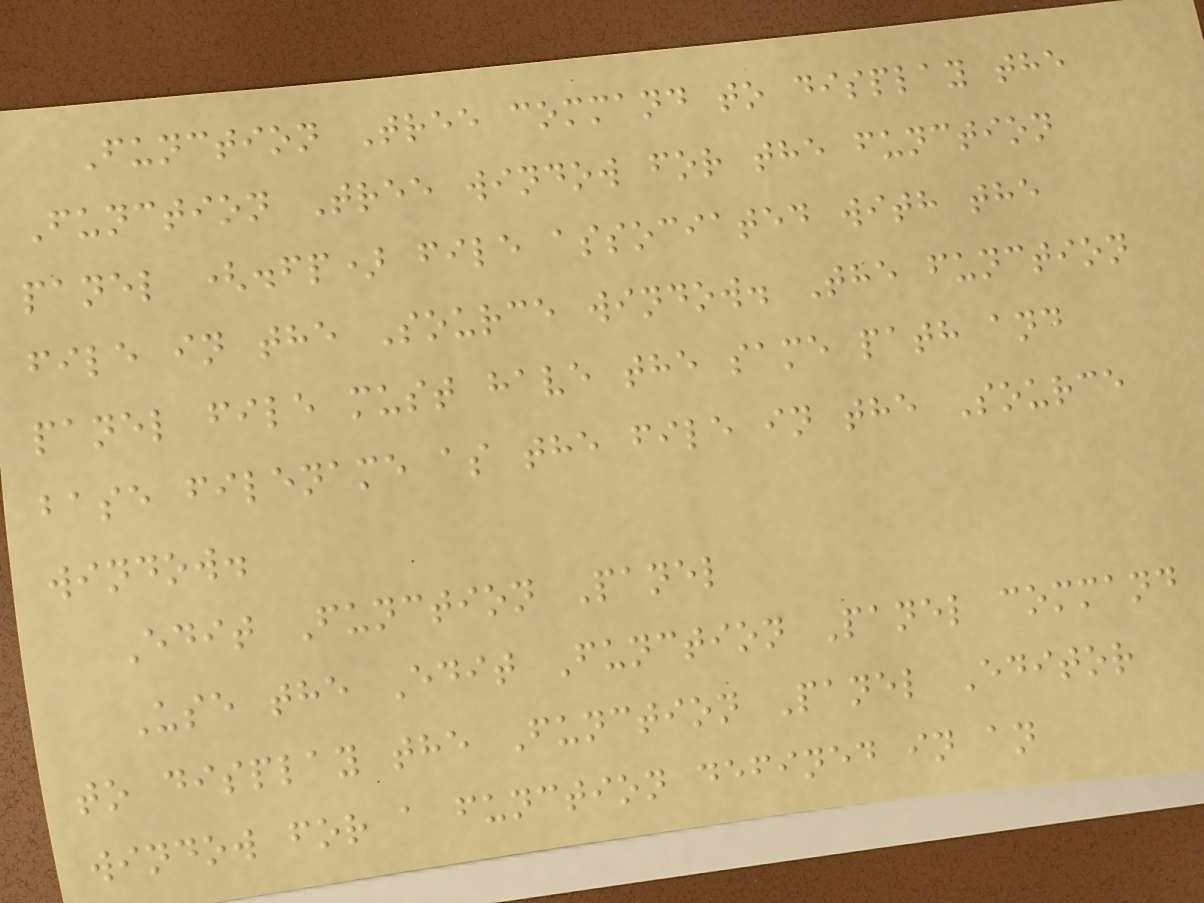Function Tree command to display the
Function Tree window for the function
panel (.fp) file associated with the
file in the Source window. The function
panel file must have the same path and
base filename as the file in the Source
window.
Edit Function Panel
Use the Edit Function Panel command
to display the Function Panel Editor
window for a function defined in an
